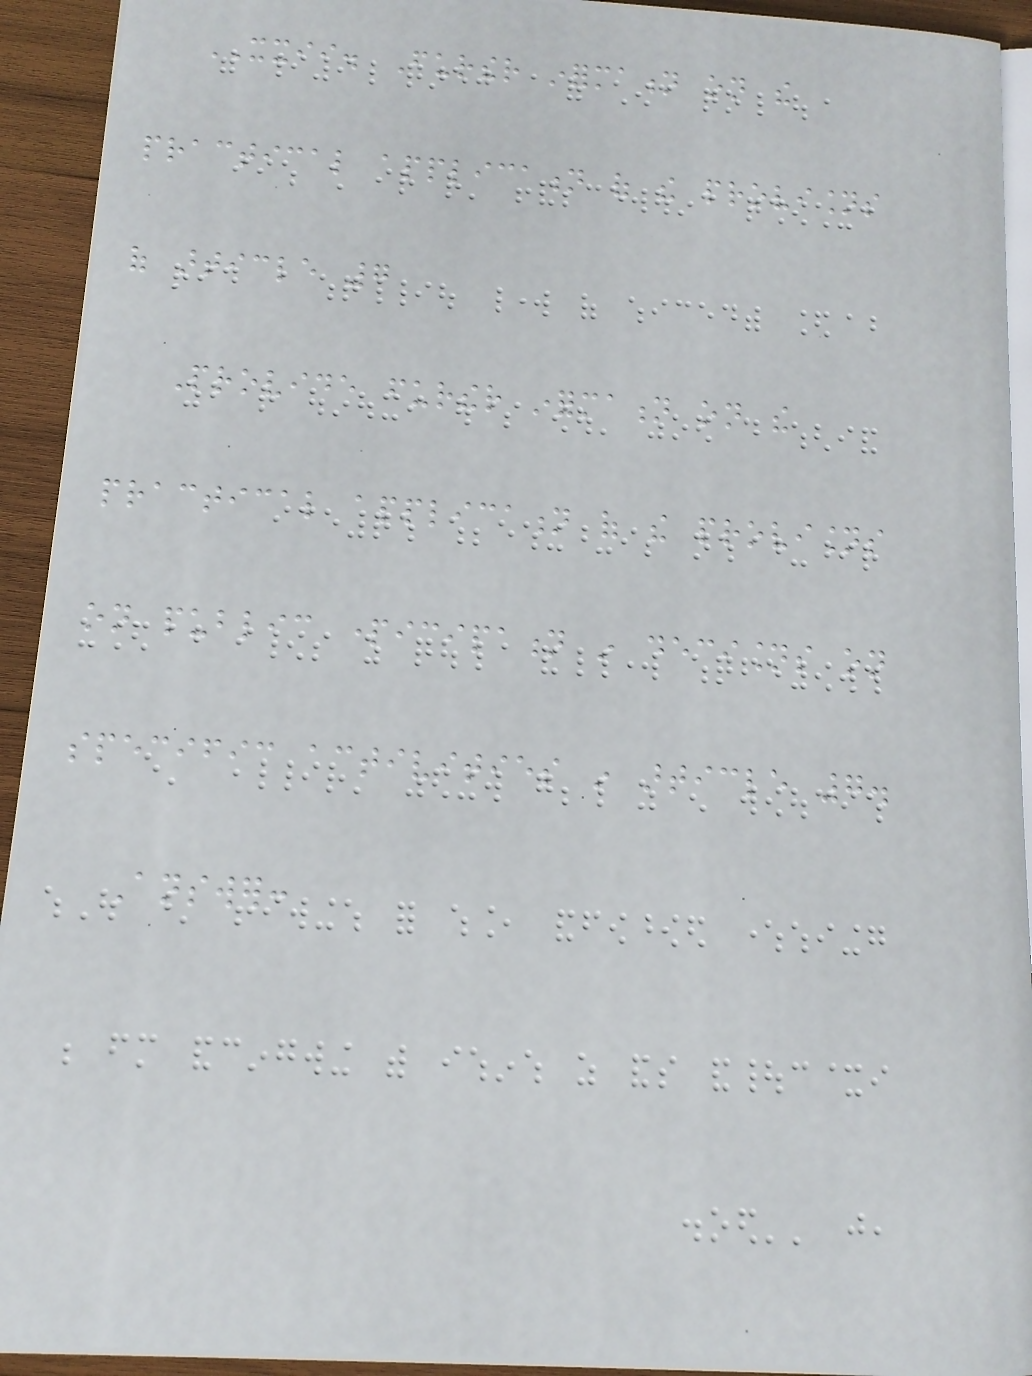XXII. Further information on the
practical application of the provisions
of article 7
Provide further information on the
practical application of the provisions
on public participation in decisions on
specific activities in article 7.
Answer:
